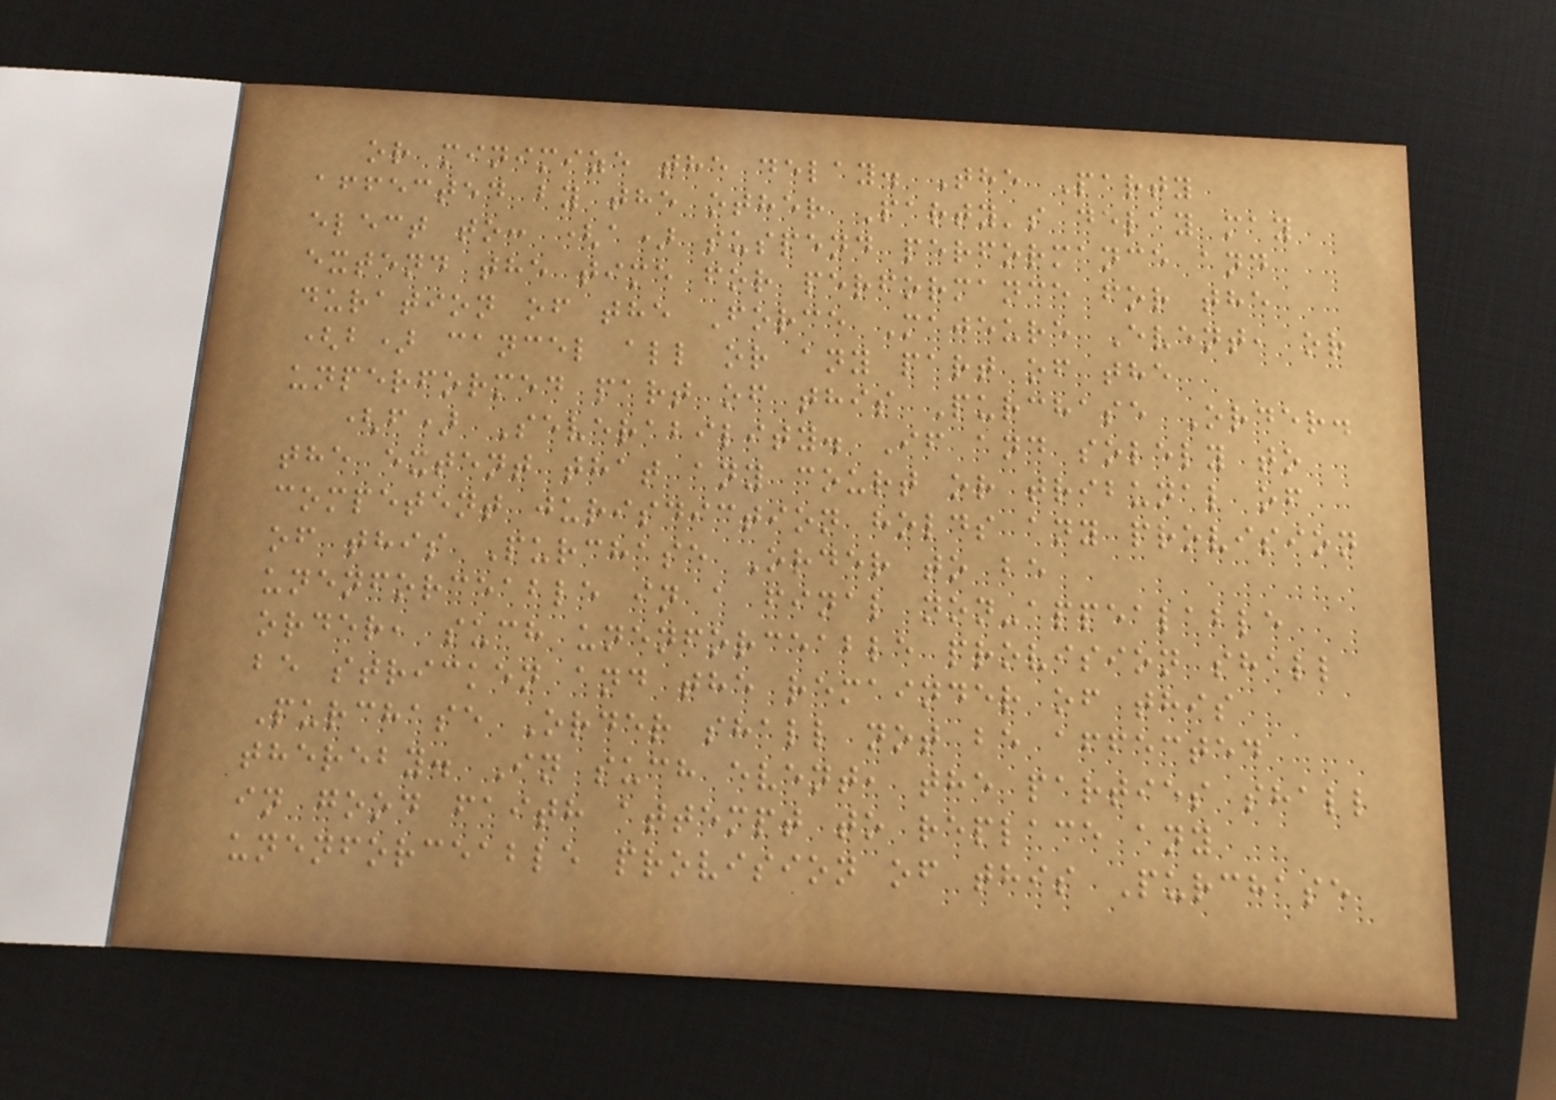or minimize the delay. The Party
affected by the other Party's delay may
elect to: (a) suspend performance and
extend the time for performance for the
duration of the Force Majeure Event, or
(b) cancel all or any part of the
unperformed part of this Purchase Order.
(f) Severability. If and solely to
the extent that any court or tribunal of
competent jurisdiction holds any provision
of this Purchase Order to be
unenforceable in a final non-appealable
order, such unenforceable provision shall
be stricken and the remainder of this
Purchase Order shall not be affected
thereby. In such event, the parties shall
in good faith attempt to replace any
unenforceable provision of this Purchase
